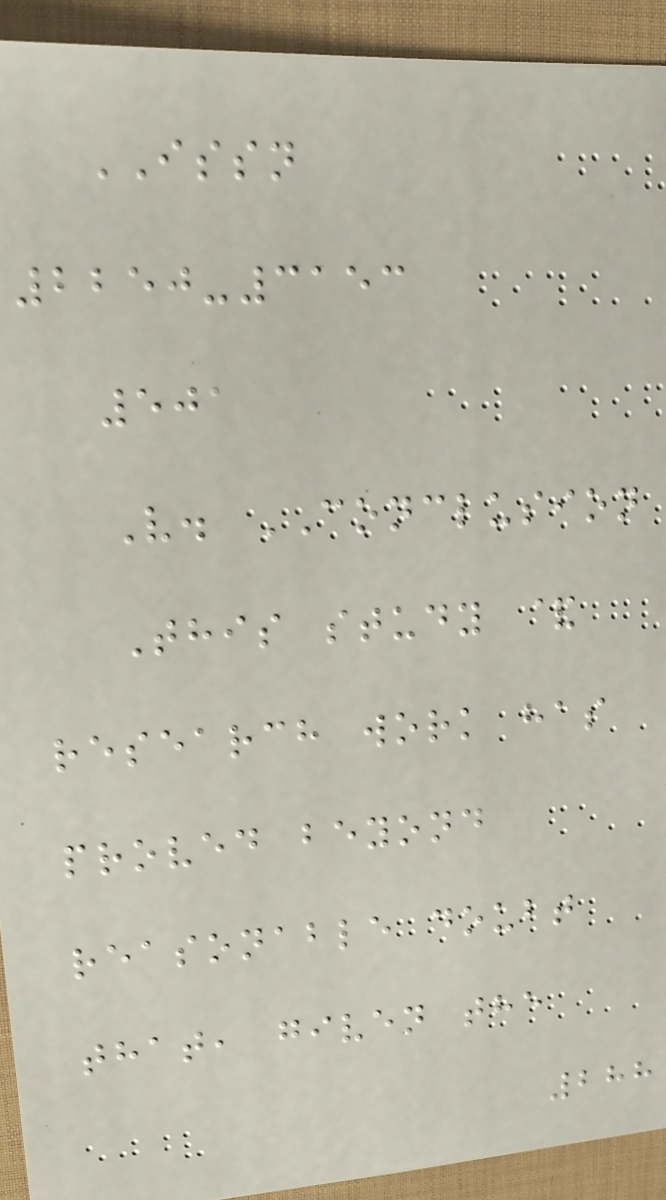ISSN
2250-3153
501
V. CONCLUSION
This study &
research work has
proved beyond
reasonable doubt
that, given the
288
